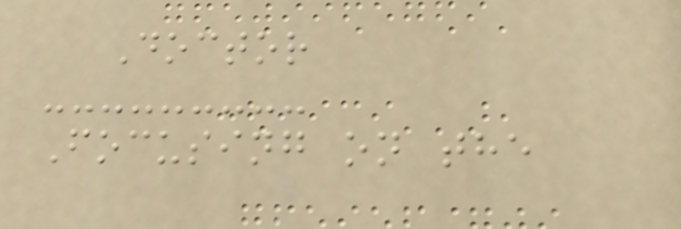Doctor
Focusing on the
